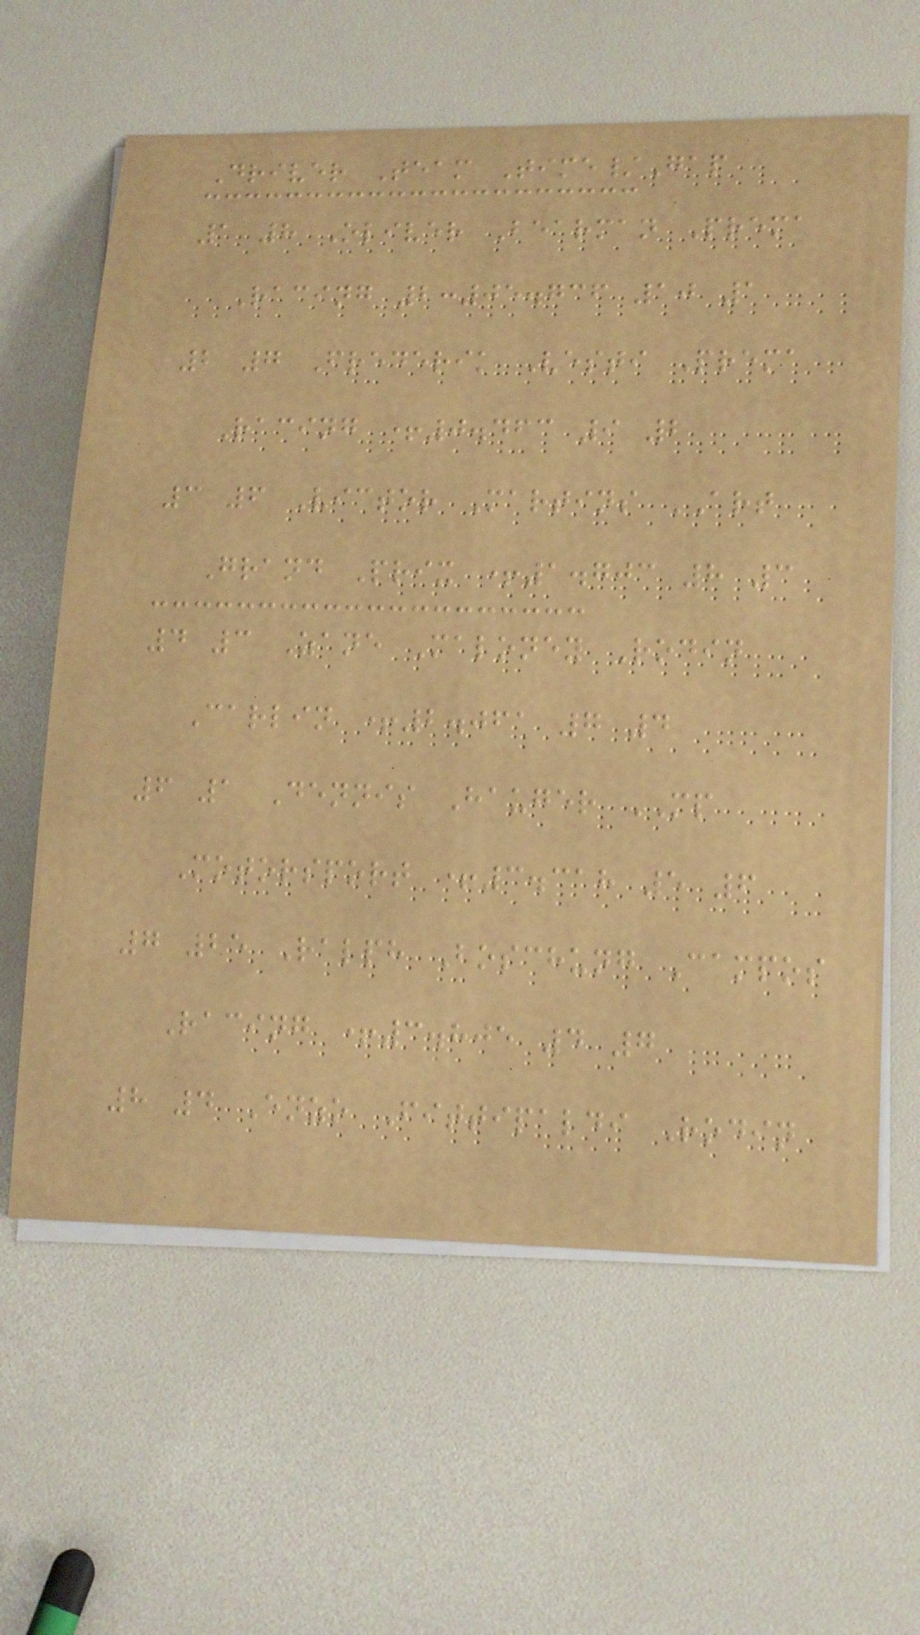Driver Team Time/Gap
1 8 Oliver Bearman Prema
Racing 2:05.736 10 1
2 7 Frederik Vesti Prema
Racing +0.463 9 2
3 6 Victor Martins ART
Grand Prix +1.703 8 3
4 3 Zane Maloney Rodin
Carlin +2.061 7 4
6 1 Dennis Hauger MP
Motorsport +3.318 5 6
7 25 Ralph Boschung Campos
Racing +3.805 4 7
8 4 Enzo Fittipaldi Rodin
